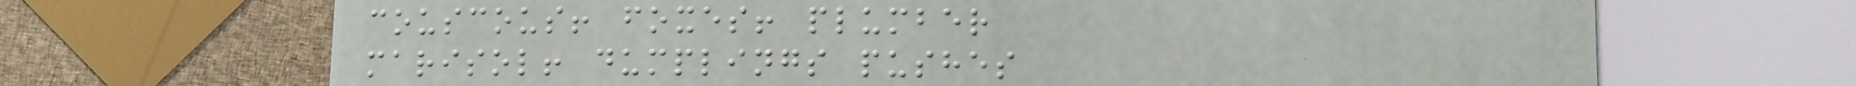couscous! foxes! plumber
marisol! dumplings pushes
